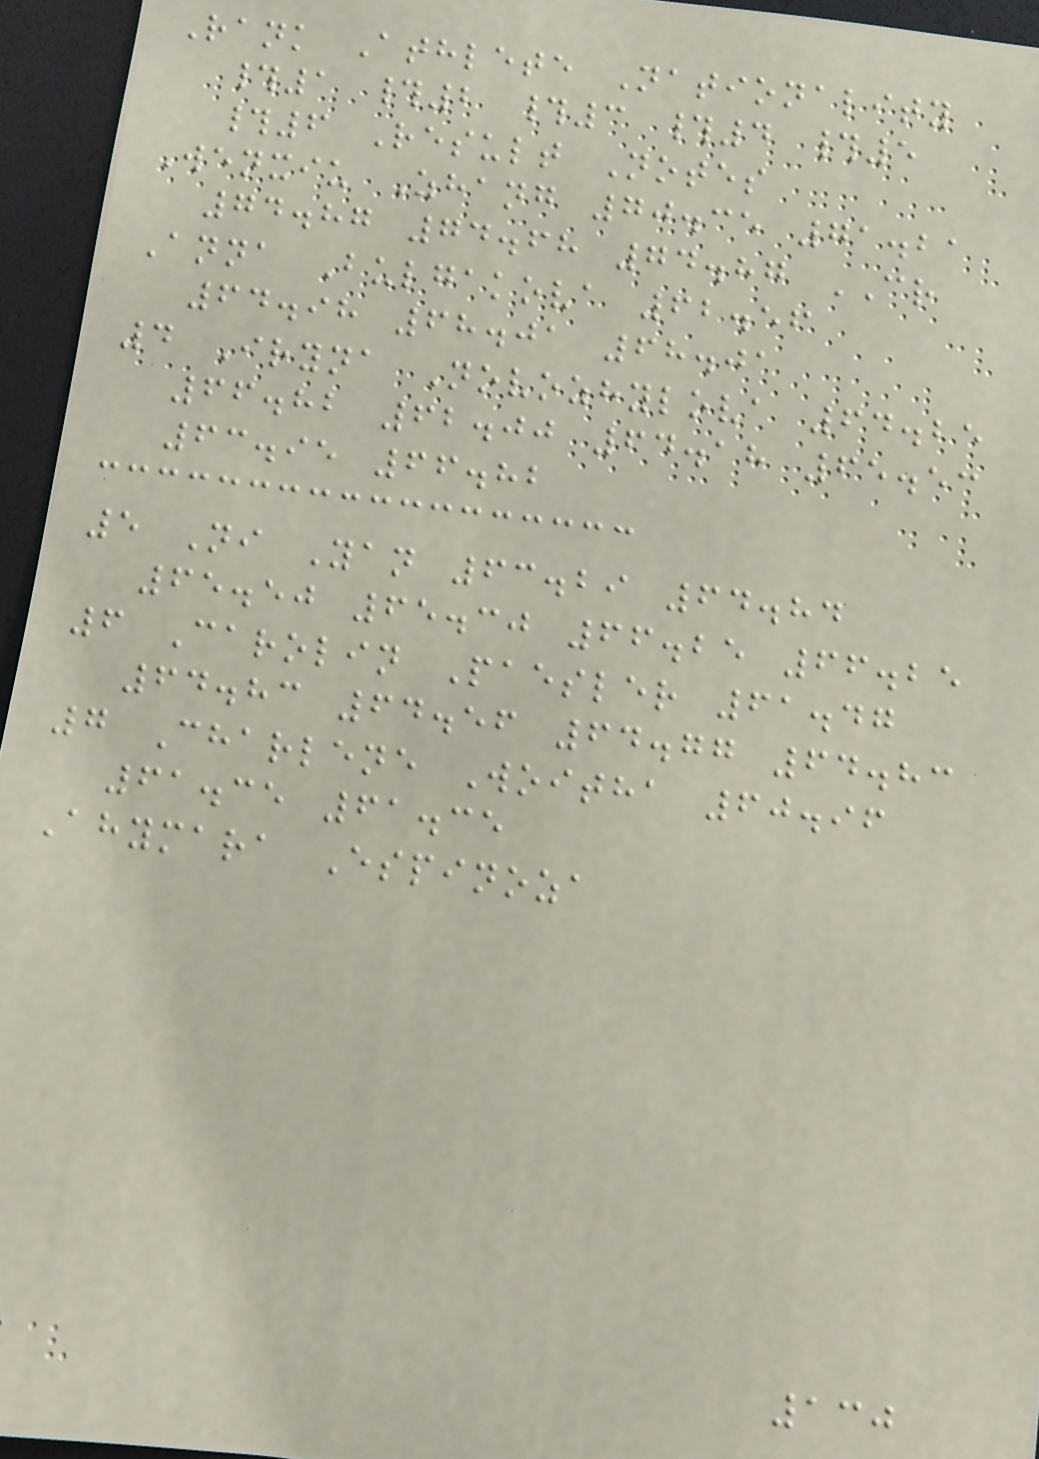Rank Athlete Nationality
#1 #2 #3 #4 #5
#6 Result Notes
Wenxiu Zhang 70.35 71.21
74.87 74.68 74.87 CR
Anna Bulgakova 62.56
64.98 68.01 68.01
4 Iryna Novozhylova 64.25
66.82 62.00 64.18 65.53
63.95 66.82
5 Ni Yan 63.29 64.84
65.50 65.30 66.25 66.25
6 Carolin Paesler 61.47
64.83 64.56 64.77 64.83
7 Charlene Woitha 60.96
61.35 61.35
Ahymara Espinoza
130
